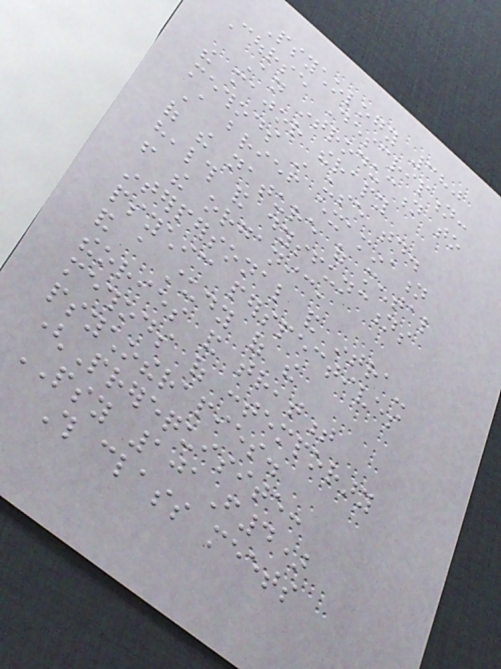Psychology 380
Course Description:
An introduction to
the major therapy
methods in use today.
A brief examination
of the nature of mental
health and dysfunctions
from the organic,
interpersonal and intra-
psychic perspectives
and a study of the
theories and treatment
methods of contemporary
psychotherapies.
(Prerequisite:
PSY 101F4)
This class meets
